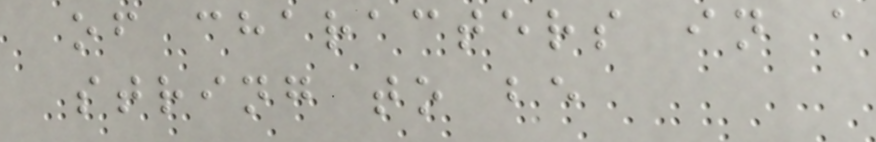of characters in a
string to be
